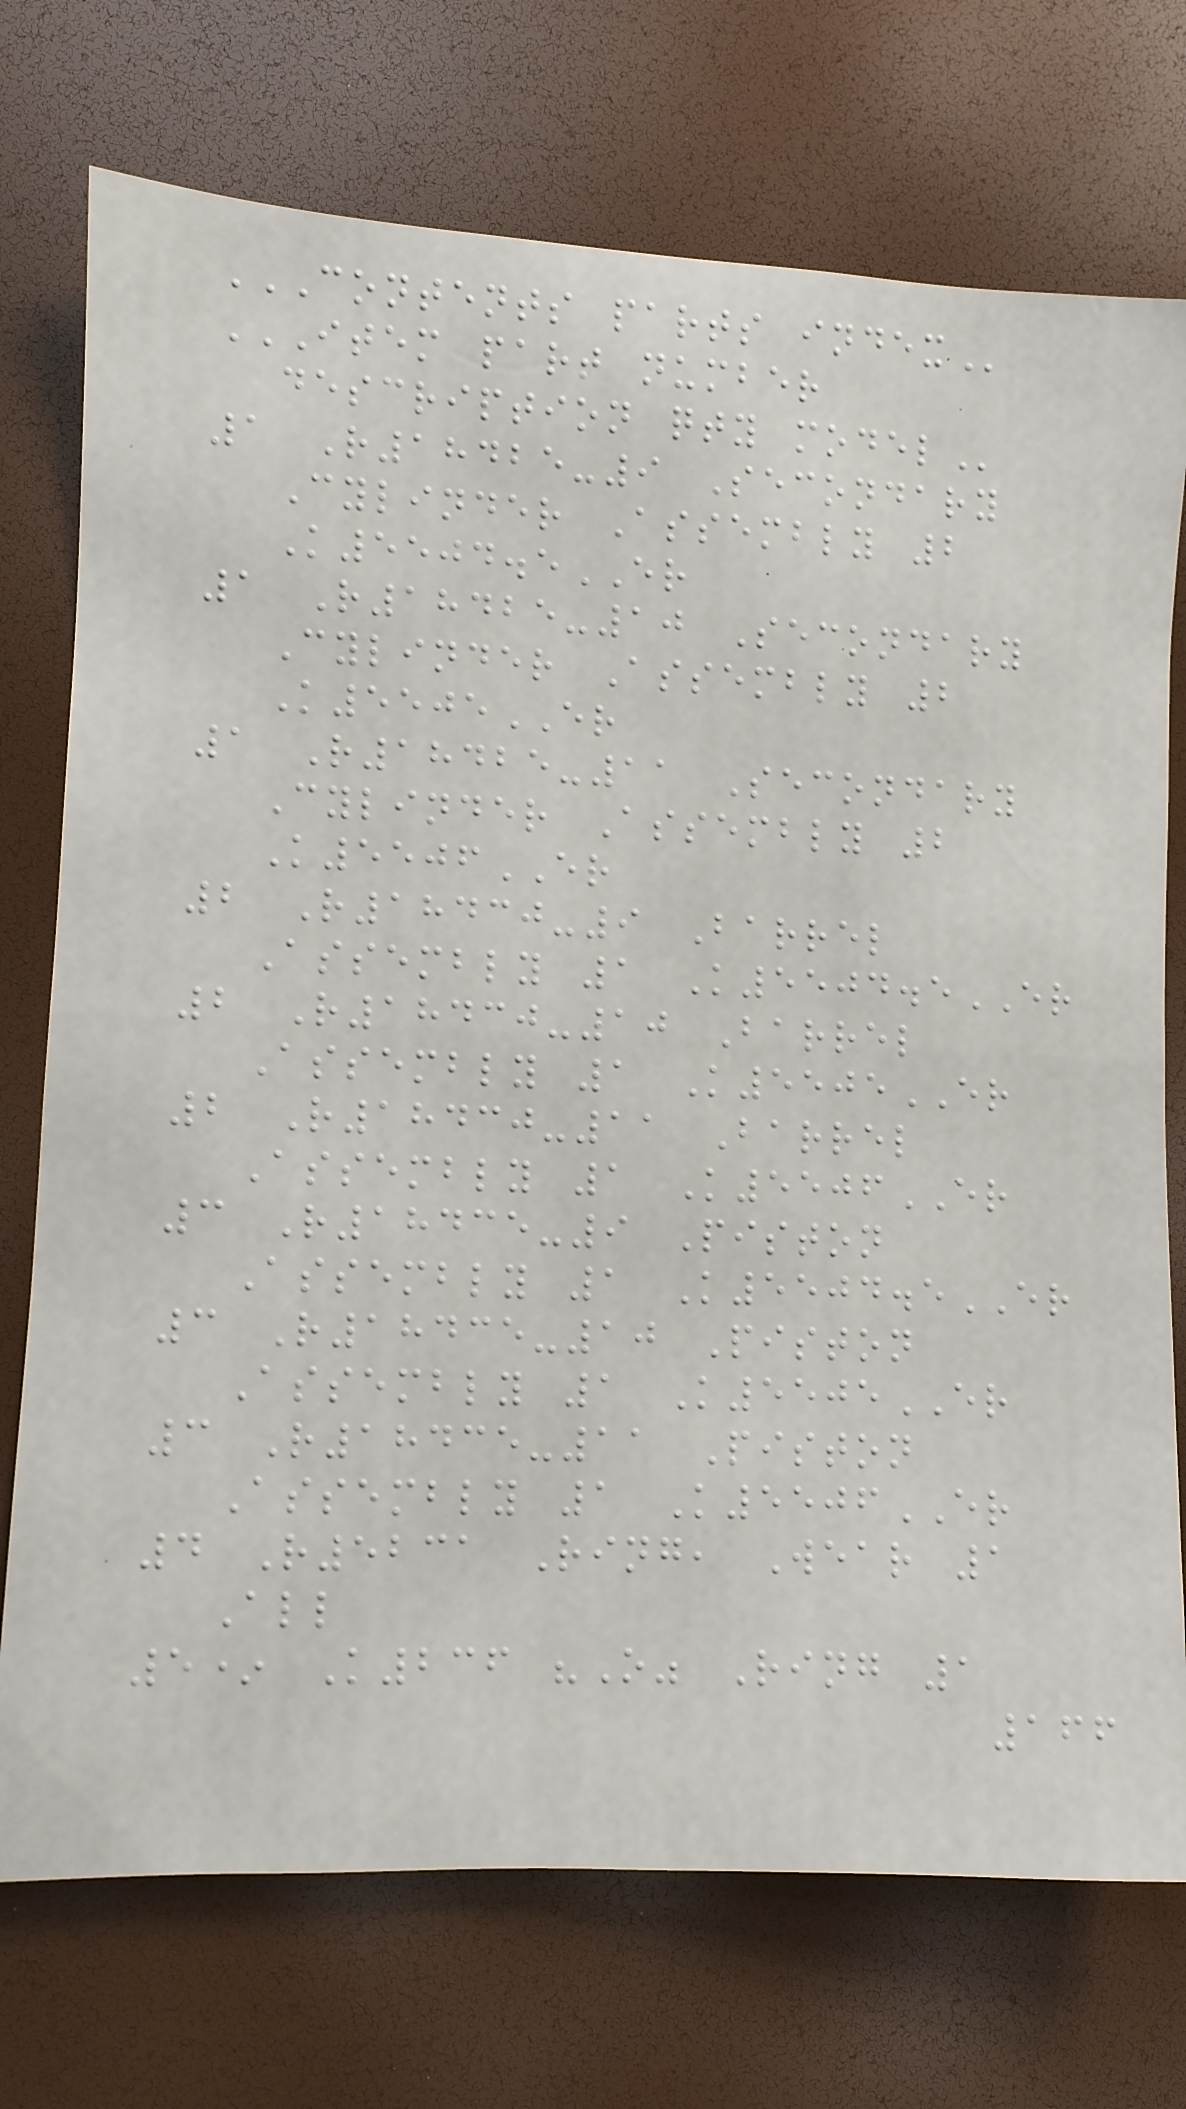CONTENTS PARTS INDEX
ITEM PART NUMBER
DESCRIPTION QTY MODEL
1 R18425-9 Secondary
Cylinder Assembly 2
K5504.5ER
1 R18425-10 Secondary
Cylinder Assembly 2
K5505ER
1 R18425-11 Secondary
Cylinder Assembly 2
K5506ER
2 R18430-9 Barrel
Assembly 1 K5504.5ER
2 R18430-10 Barrel
Assembly 1 K5505ER
2 R18430-11 Barrel
Assembly 1 K5506ER
3 R18435-9 Piston
Assembly 1 K5504.5ER
3 R18435-10 Piston
Assembly 1 K5505ER
3 R18435-11 Piston
Assembly 1 K5506ER
4 R5231 Ring, Wear 1
All
5* K236 "O" Ring 1
166
